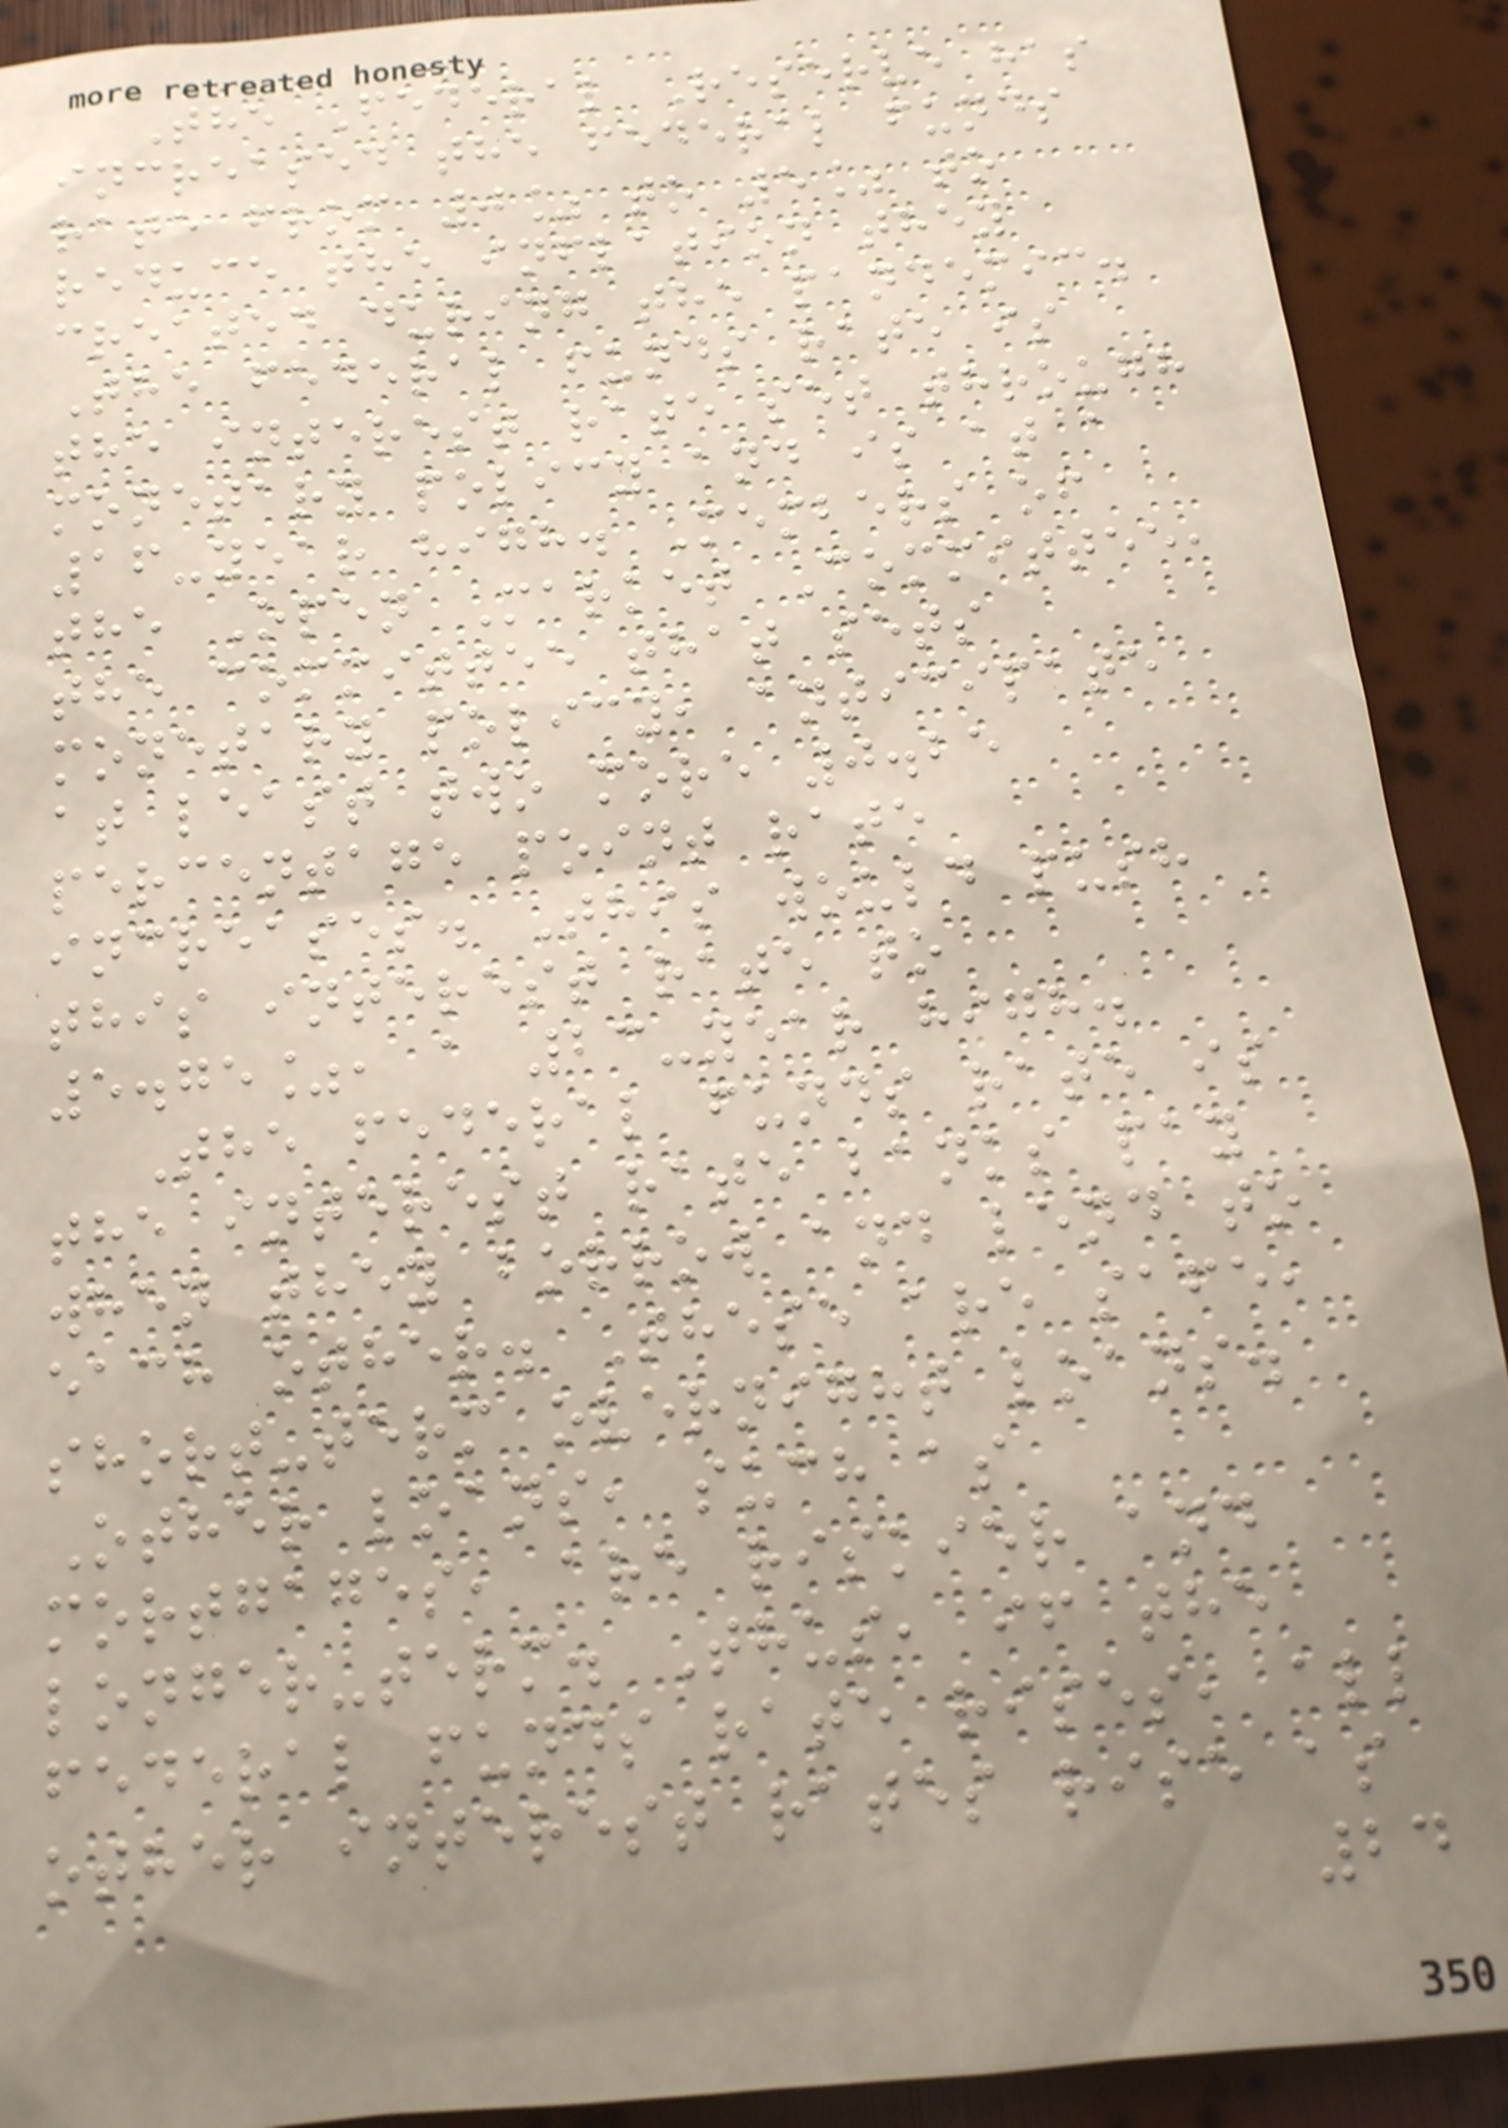The Federal Reserve has
increased the federal funds
rate from 0% to 5% to
reduce the inflation they
created during the pandemic.
The federal funds rate is
the interest rate set through
monetary policy and is at a
16-year high. Members of
the Open Market Committee,
the committee that sets
monetary policy, anticipate
at least two more 0.25
percentage point rate
increases. This would push
this interest rate to
5.75%, a 23-year high.
The federal funds rate is
the interest rate banks pay
when they borrow and lend to
each other. These are safe,
short-term overnight loans.
Other loans, such as
mortgages, are riskier and
longer-term. Thus, if the
federal funds rate rises, all
other interest rates rise as
24
